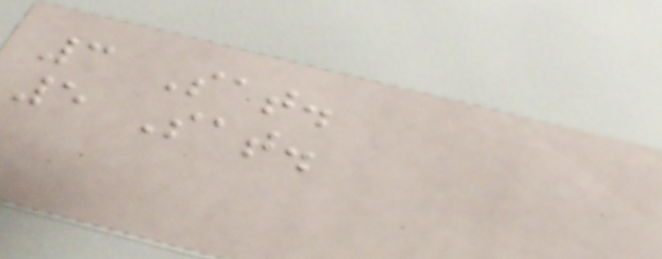3 Sat.
5 Sat.
